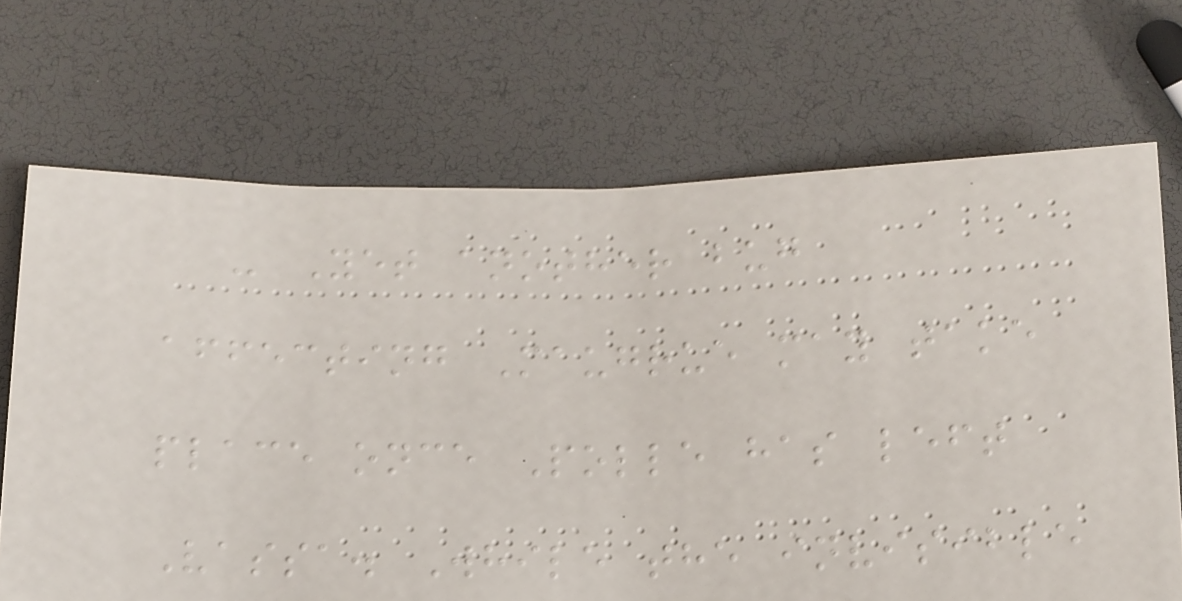- Yet another bug
affecting Maugrue may take
place once Polle has left
Vassa. While the invisible
